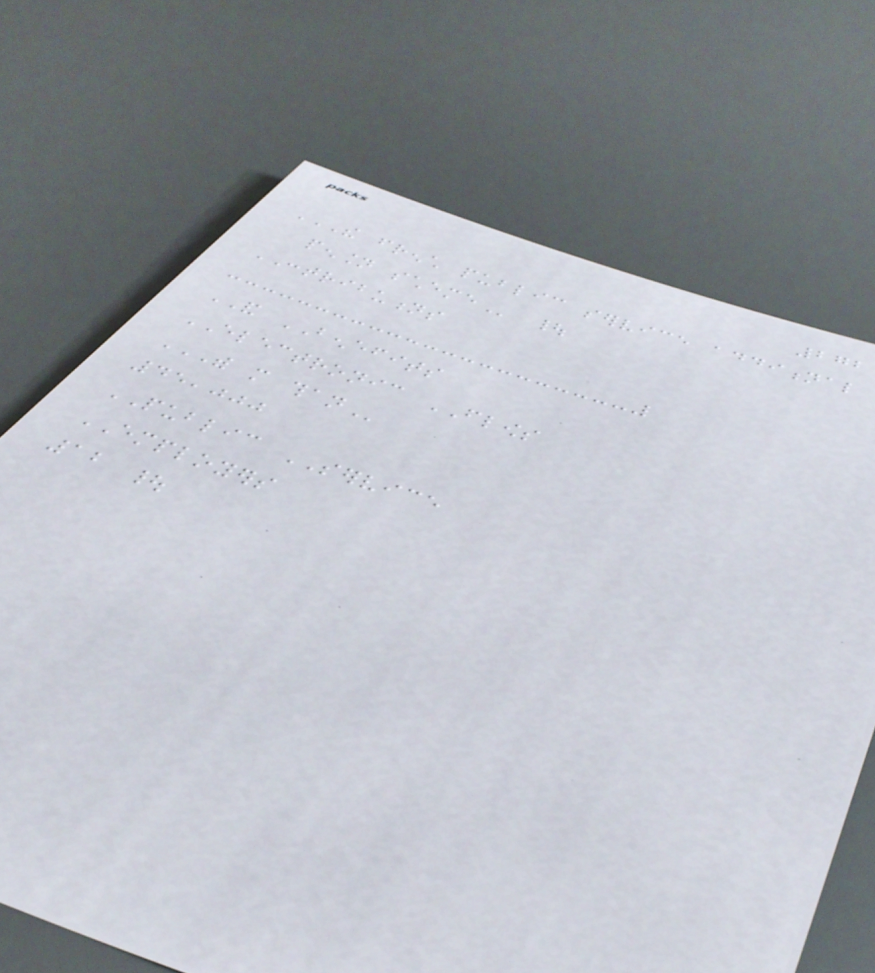272
THE FRENCH PUBLIC SERVICE ADDITIONAL
PENSION SCHEME |
CONTRIBUTIONS
AND BENEFITS
ELECTRONIC FLOWS
WITH MORE THAN
45,000
PUBLIC SERVICE
EMPLOYERS
12 |
